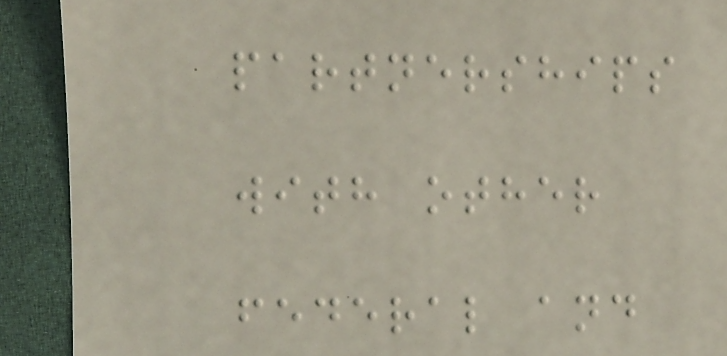partnerships
with other
federal and
